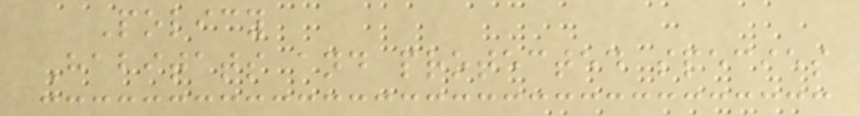Policy
Habitats and protected species
